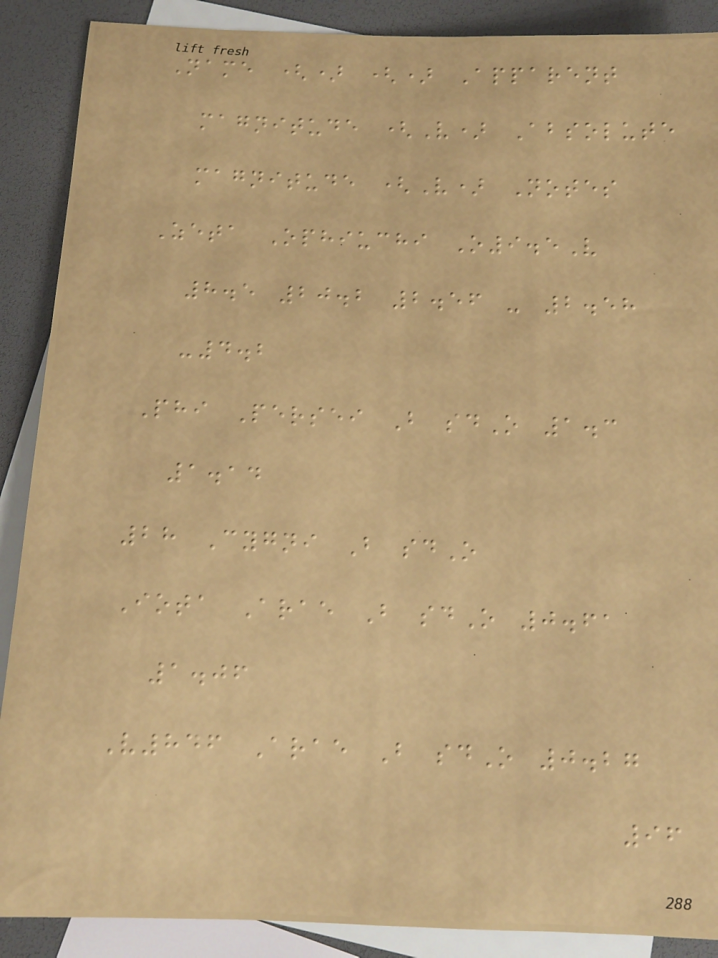Name () () Apparent
magnitude (V) Absolute
magnitude (V) Notes
Zeta Ophiuchi O9.5V
8.5 20.2 2.56 - 2.58
-4.2
Phi Persei B sdO 1.3
1.14
28 Cygni B sdO
Iota Arae B sdO 0.61
1.06
V846 Arae B sdO 0.27
96
